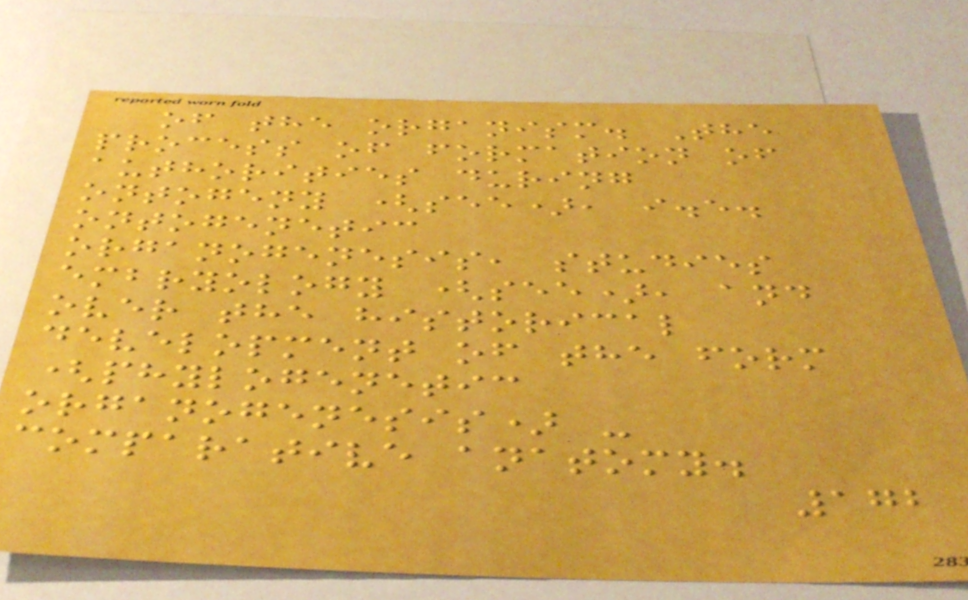of the organism. The
process of formation of
authorities during
ontogeny (see), i.e.
ontogenetic
organogenesis, studies
embryology (see), and
over the historical
development of the form
(phylogenetic
organogenesis) -
comparative anatomy.
172
